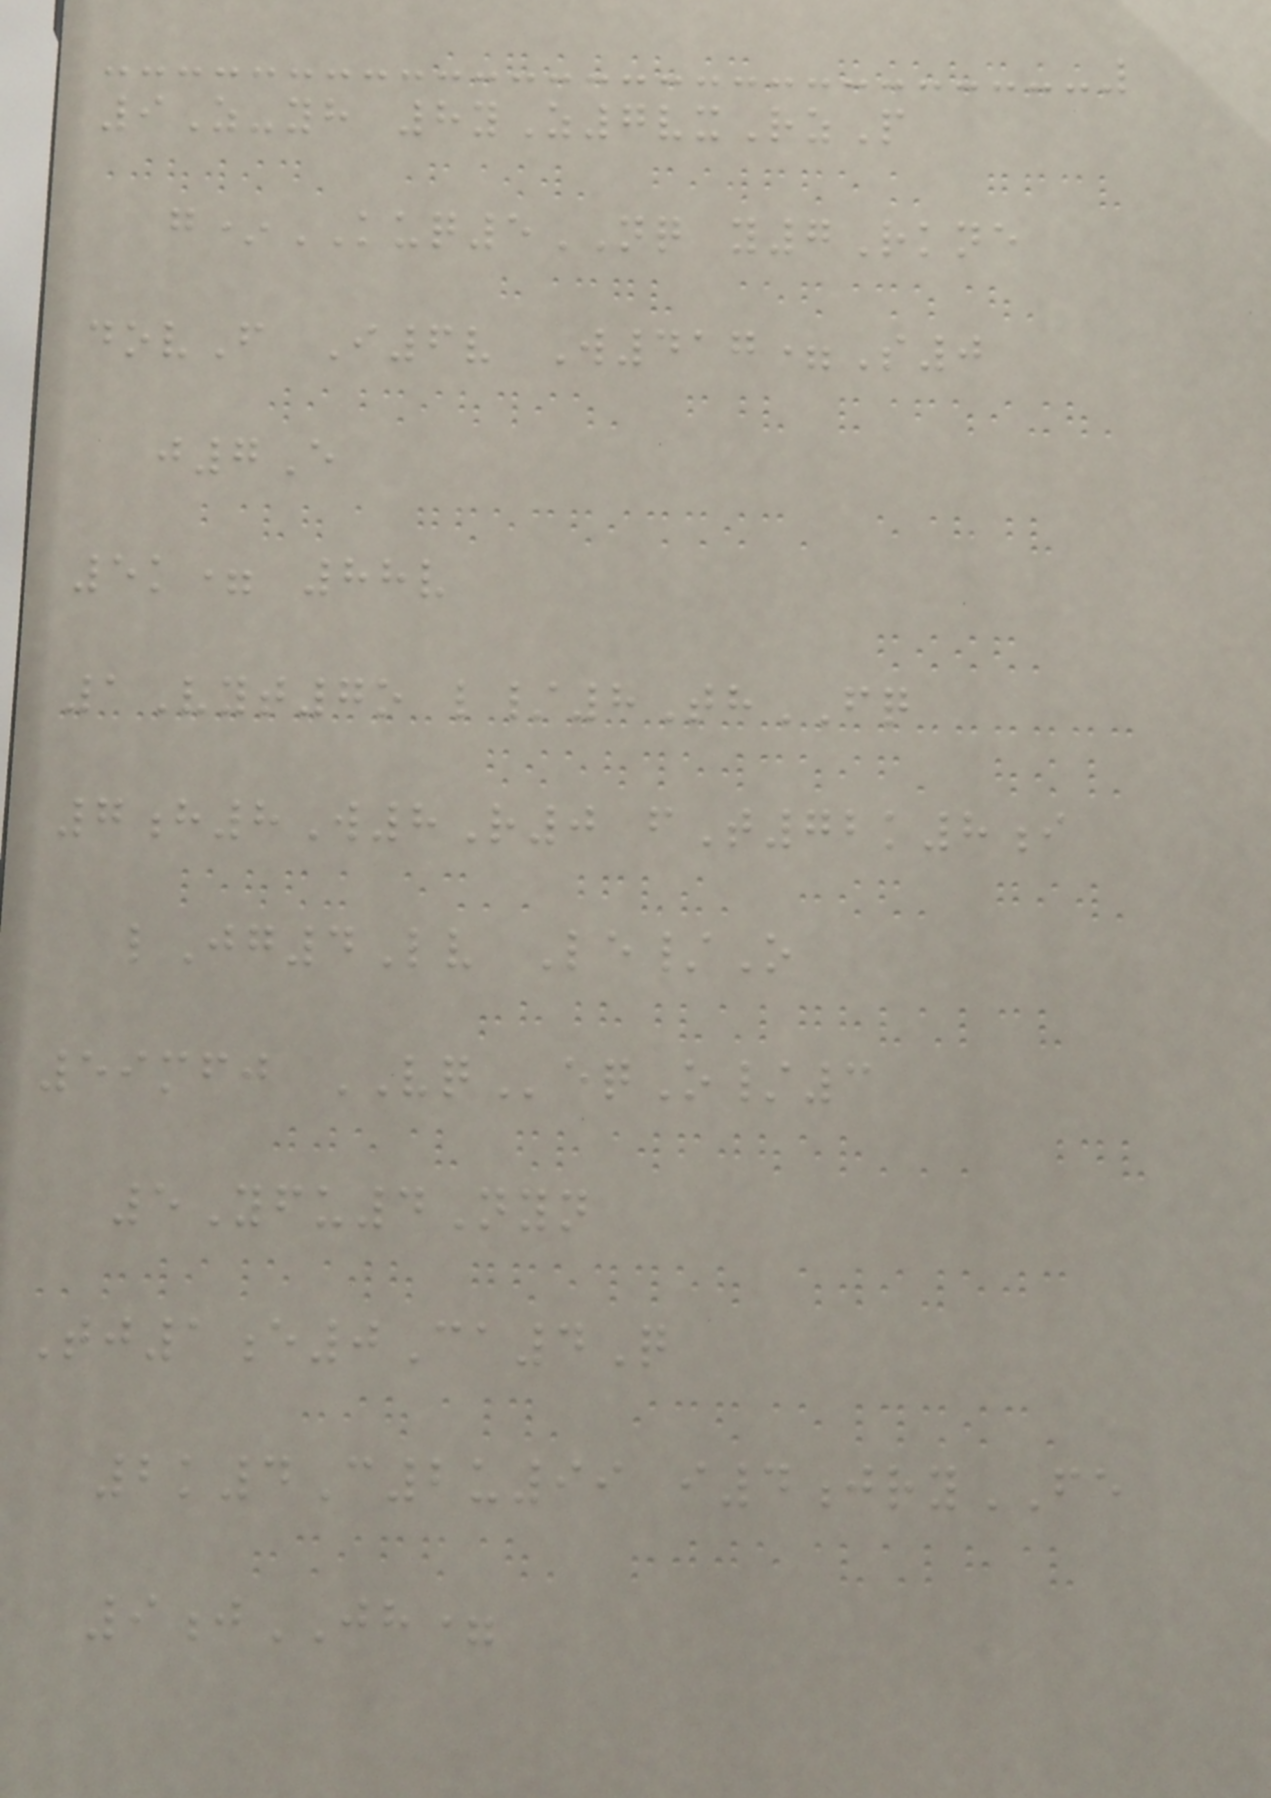9Z-yh 8yZ7vxRzP
g*KUQ5NQ y7Rkne
dovF I6v W417=S0
j7E
5k= 88v
1Vyt7o l/8ThFQ
7h8W8R0 fT72k8i
lJg4Lv Le/O
59mfj VQeqO/3
5Yfu4Nyn
Tj1e0Ca4Q
2k4C2u99 i4jryFE
9jJH=
